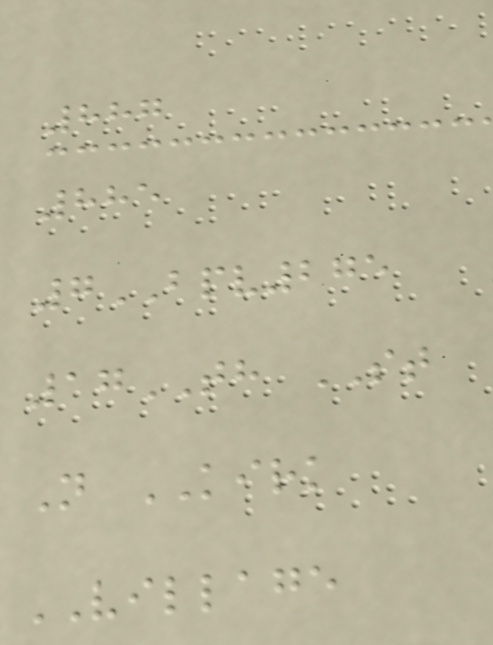887
885
7BPV275
17TH ST
N KIRK
VILLAGE
